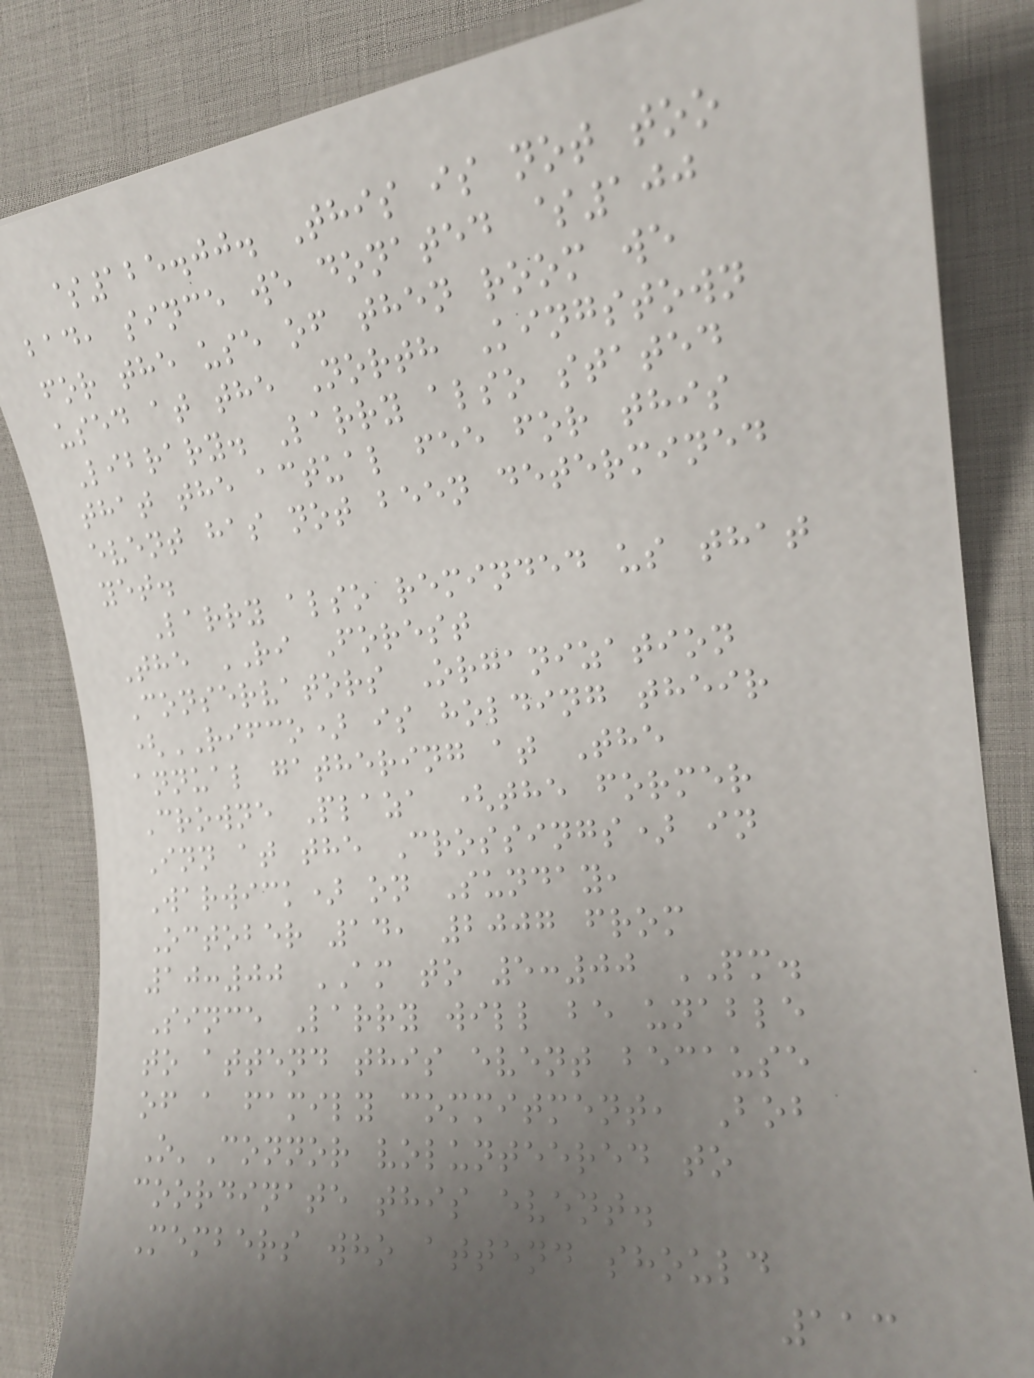$125.00. This is not too
bad, since we donated $100
for the use of then room we
used at the North Kingstown
Library. Larry also stated
that the actual fee for this
event has not been determined
yet.
Larry also reminded us that
The RI Forest
Conservators Organization
(RIFCO) is holding their
annual gathering at The
Crowne Plaza (the former
Inn at the Crossings) in
Warwick) on Sunday,
October 14, 2007 from
10:00 AM to 5:00 PM.
Since Larry will be unable
to attend this event because
of a family commitment, Bob
O'Connor volunteered to
coordinate this event.
Members who attend should
113
